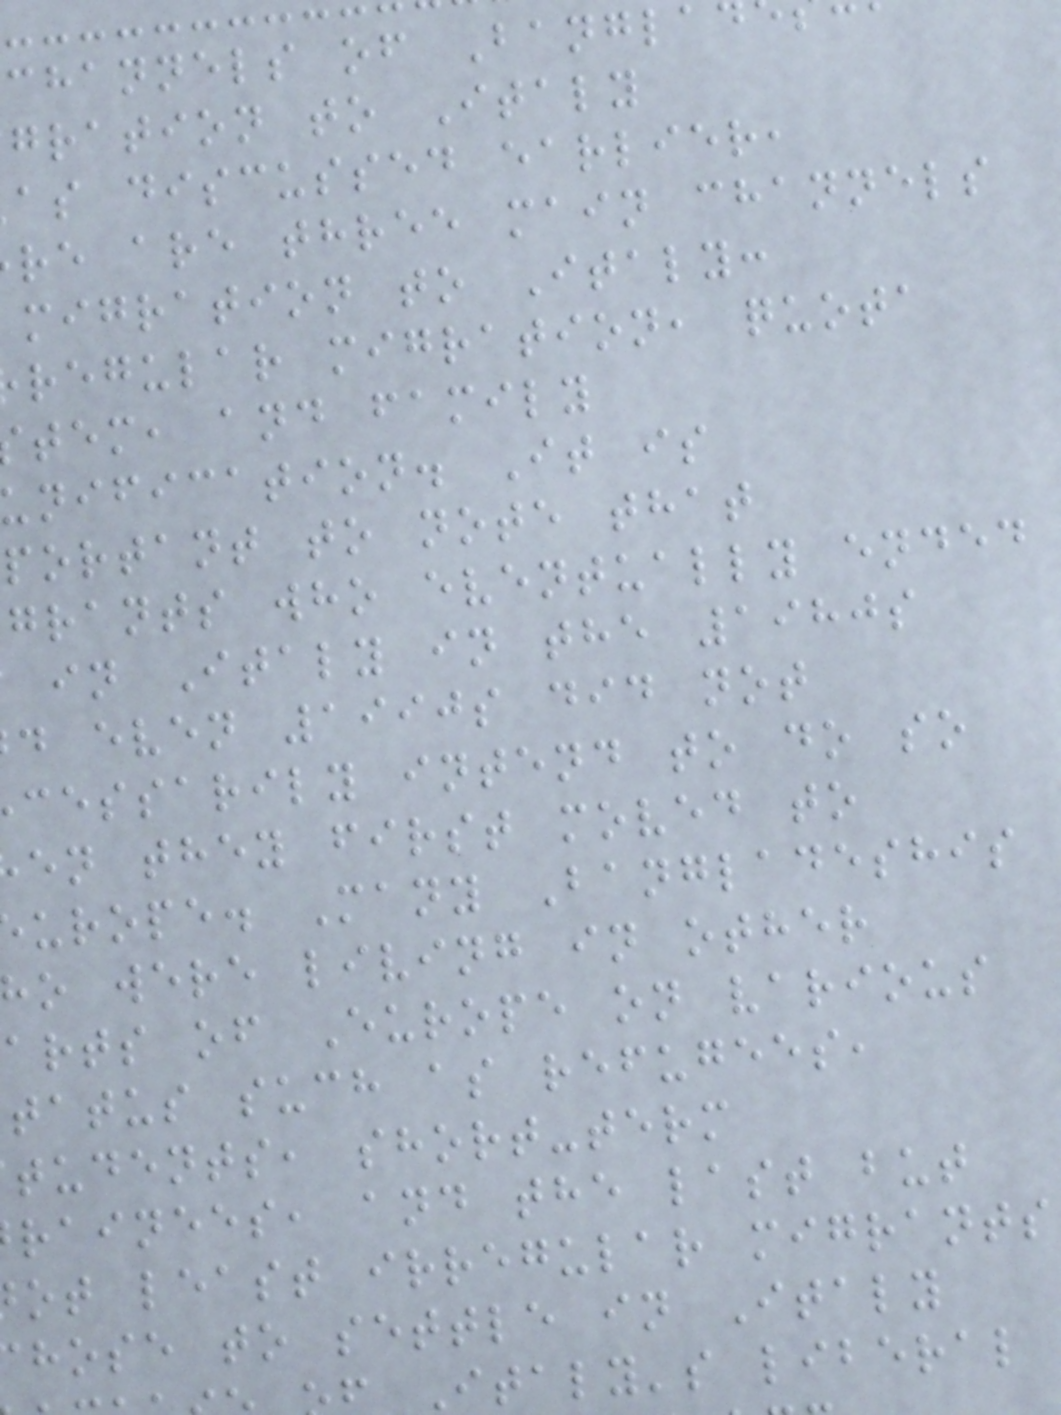channels of Bangla
gration to Italy
as discussed earlier,
re are three main channels
migration to Italy:
regular migration, quota
tem, and family
unification. It is
portant to note that
grants who eventually ended
in Italy in the 1980s
d even 1990s did not
cessarily intend to do so
en they first moved to
urope. Many Bangladeshis
ho were living in other
arts of Europe on various
tatus such as refugees,
tudents, short-term
rainees, and the last but
ot least irregular migrants
hose to settle in Italy
Italy's liberal
